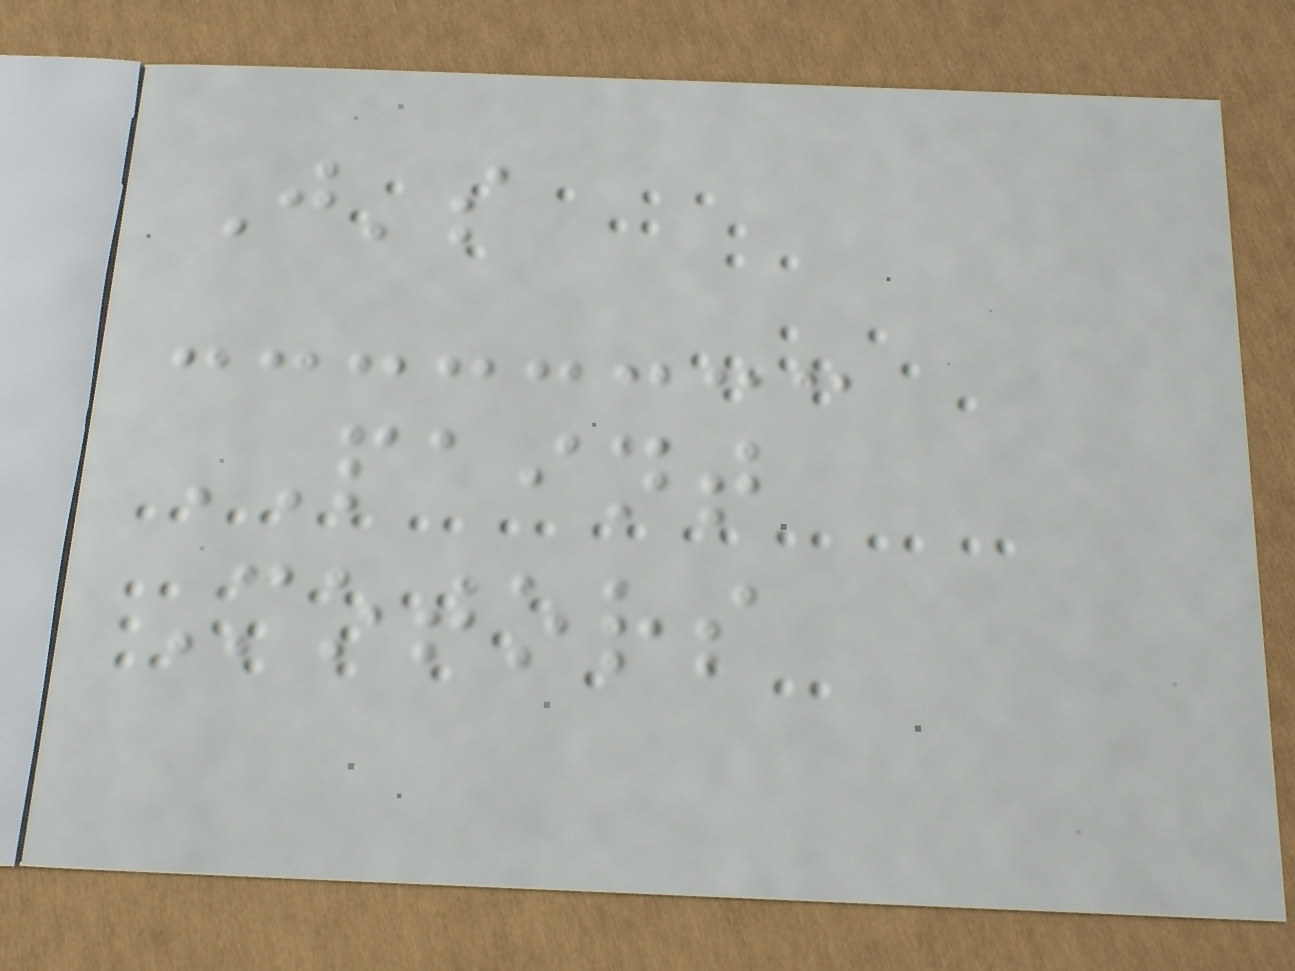J's
PAINT
Motors
